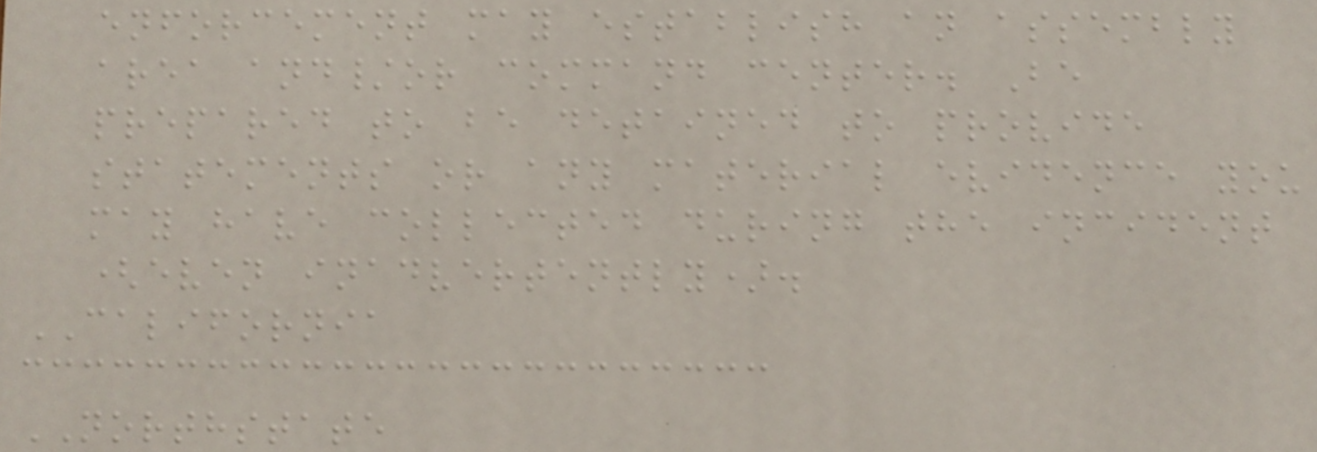enforcement may establish an assembly
area and/or command center. Be
prepared to be detained to provide
statements or any material evidence you
may have collected during the incident
(even inadvertently).
CALIFORNIA
NORTHSTATE
